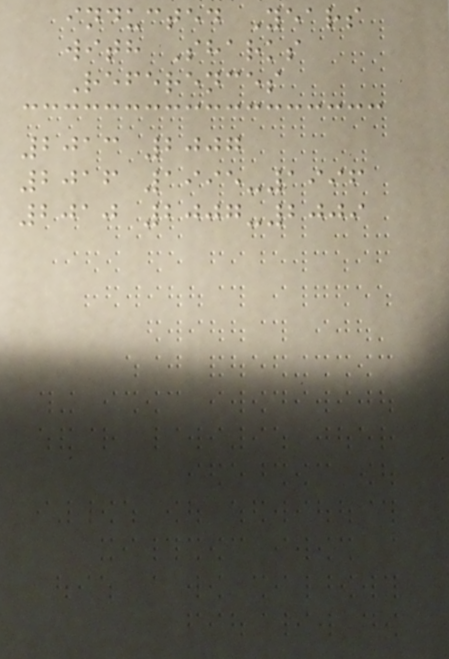inducted Years
with Sharks
References
2013 2007
2016 1995-1996
2010 2007-2009
